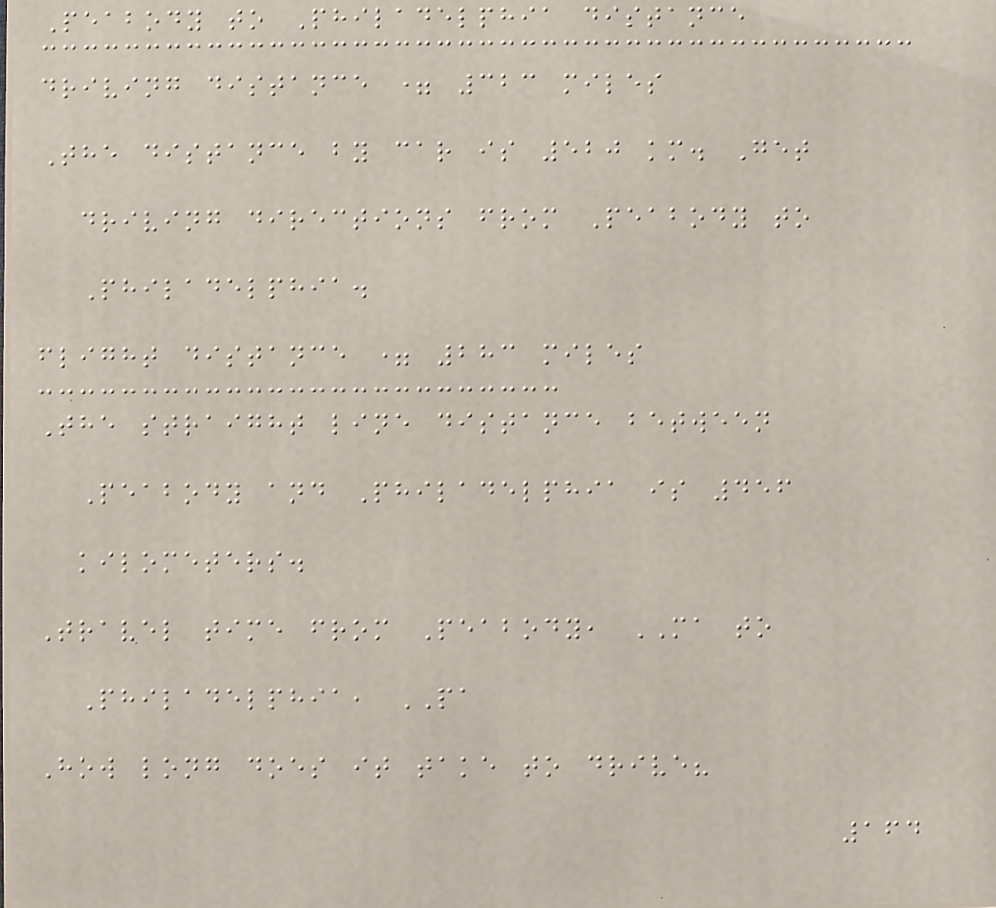Peabody to Philadelphia distance
driving distance = 323 miles
The distance by car is 520 km. Get
driving directions from Peabody to
Philadelphia.
flight distance = 283 miles
The straight line distance between
Peabody and Philadelphia is 456
kilometers.
Travel time from Peabody, MA to
Philadelphia, PA
How long does it take to drive?
164
